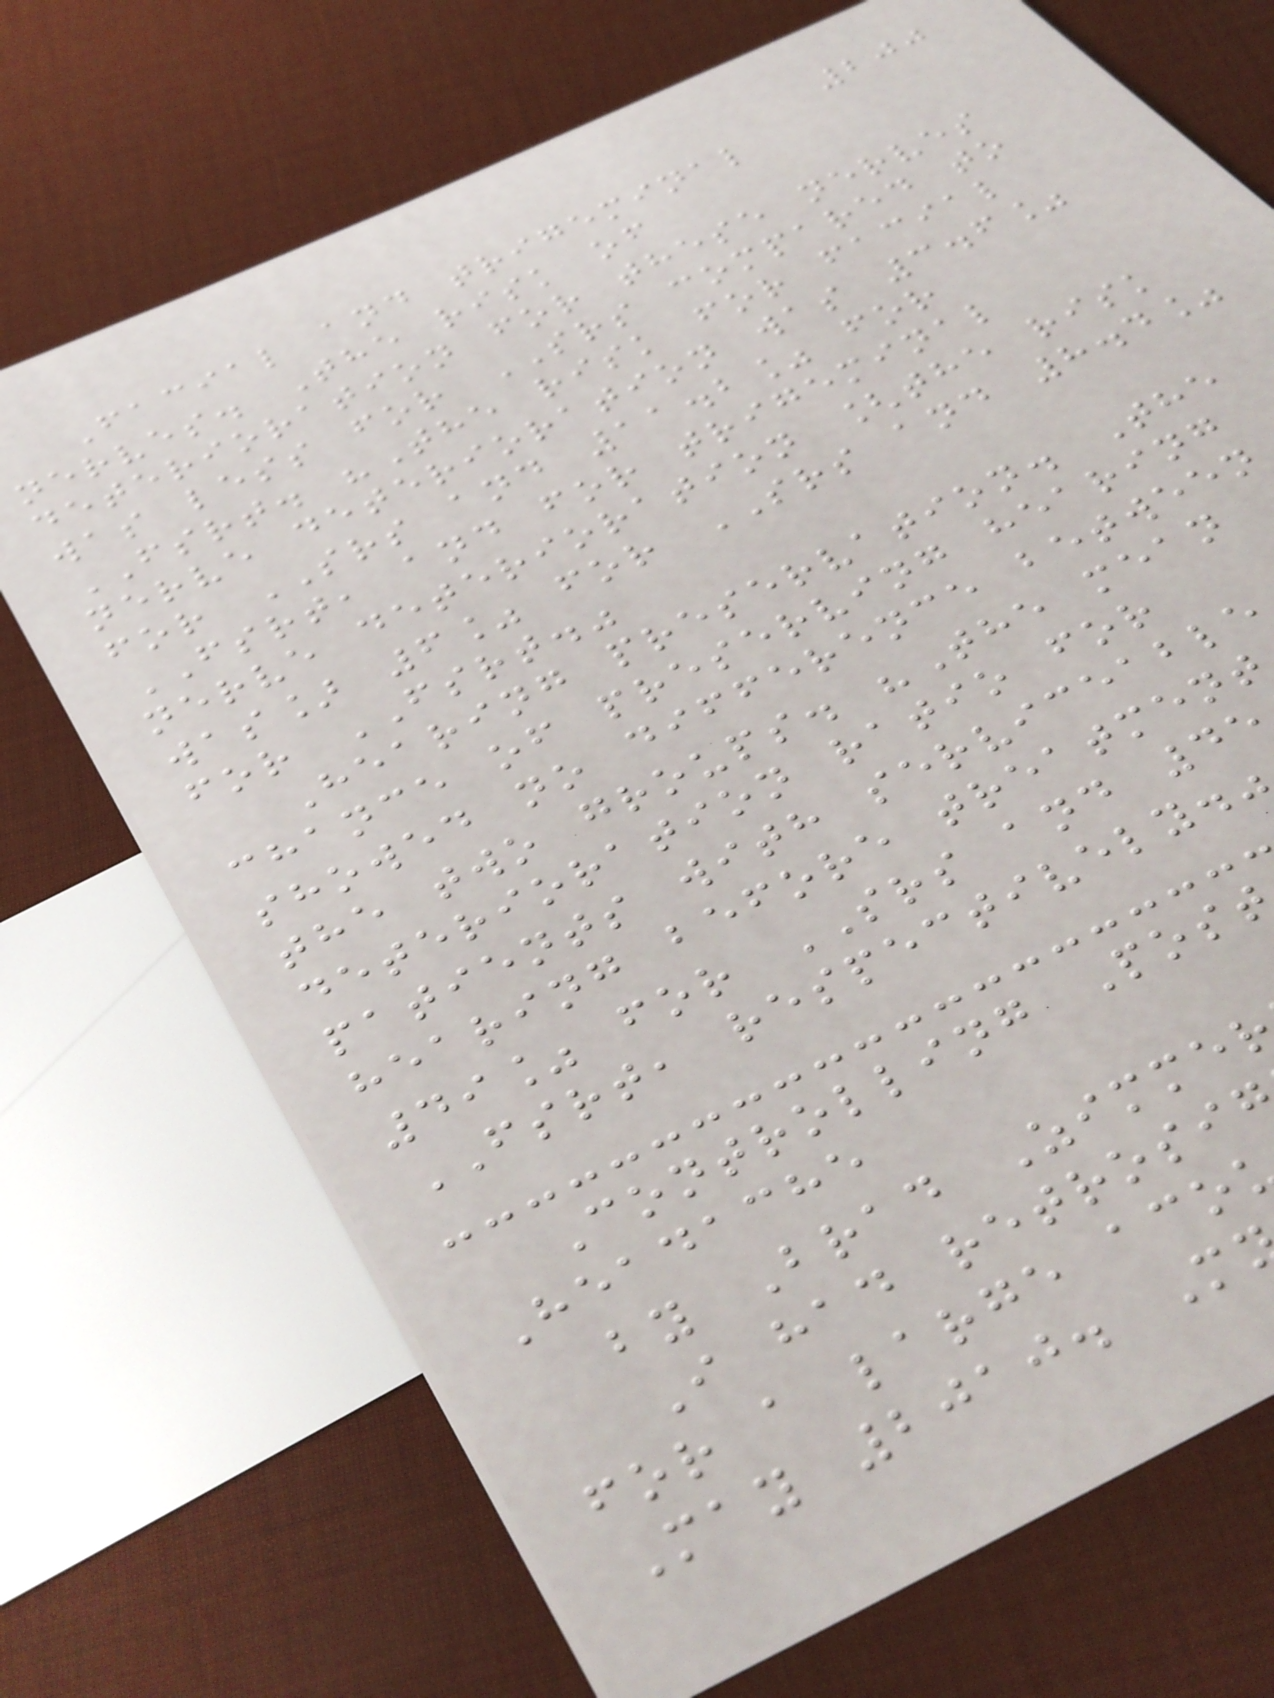200
Facial and trigeminal
nerves. The risk of
deterioration for these nerves
was less for SRS compared to
FSRT. "The risk for facial
nerve deterioration was 3.6%
for SRS and 11.2% for
FSRT, and for trigeminal
nerve deterioration [the risk
was] 6% for SRS and 8.4%
for FSRT."
Hearing preservation. The
chance of preserving hearing
showed no difference between
the two groups. "The mean
deterioration ratio for
patients with serviceable
hearing before treatment
49% for SRS and 45
FSRT, respectively."
Controlling Post
Headache
by Brad Zimme
I had retrosi
for a large aco
May 2010. M
